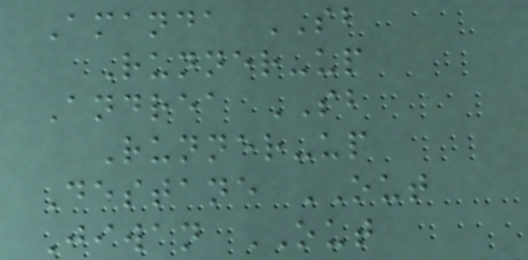Amanda SB
Runner-up
Andrea SB
Runner-up
Destane OUT
Jiwan OUT
